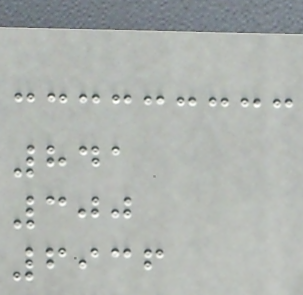841
300
6936
